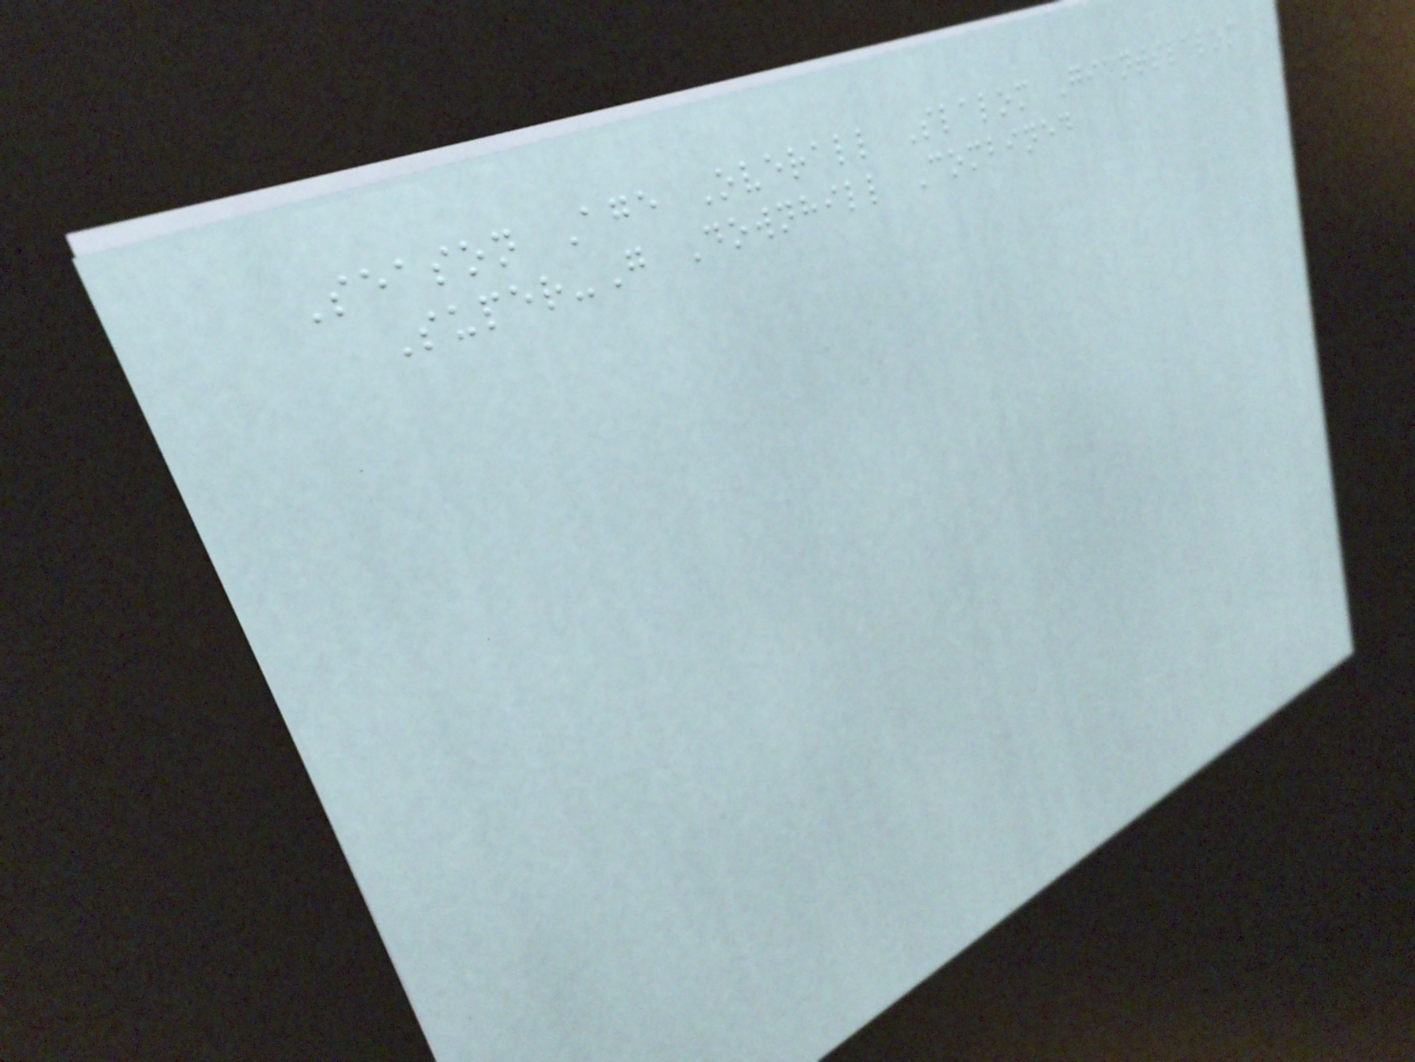Season Age Overall Slalom Giantslalom
Super-G Downhill Combined
